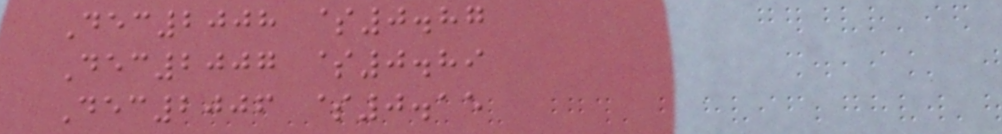Dec2008 $0.87
Dec2007 $0.89
Dec2006 $0.15
